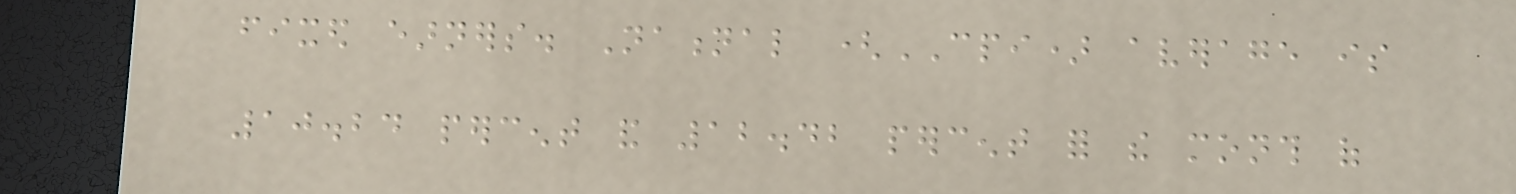fixed earners. National (CPI) average is
10.24 percent and 12.42 percent for the month of
